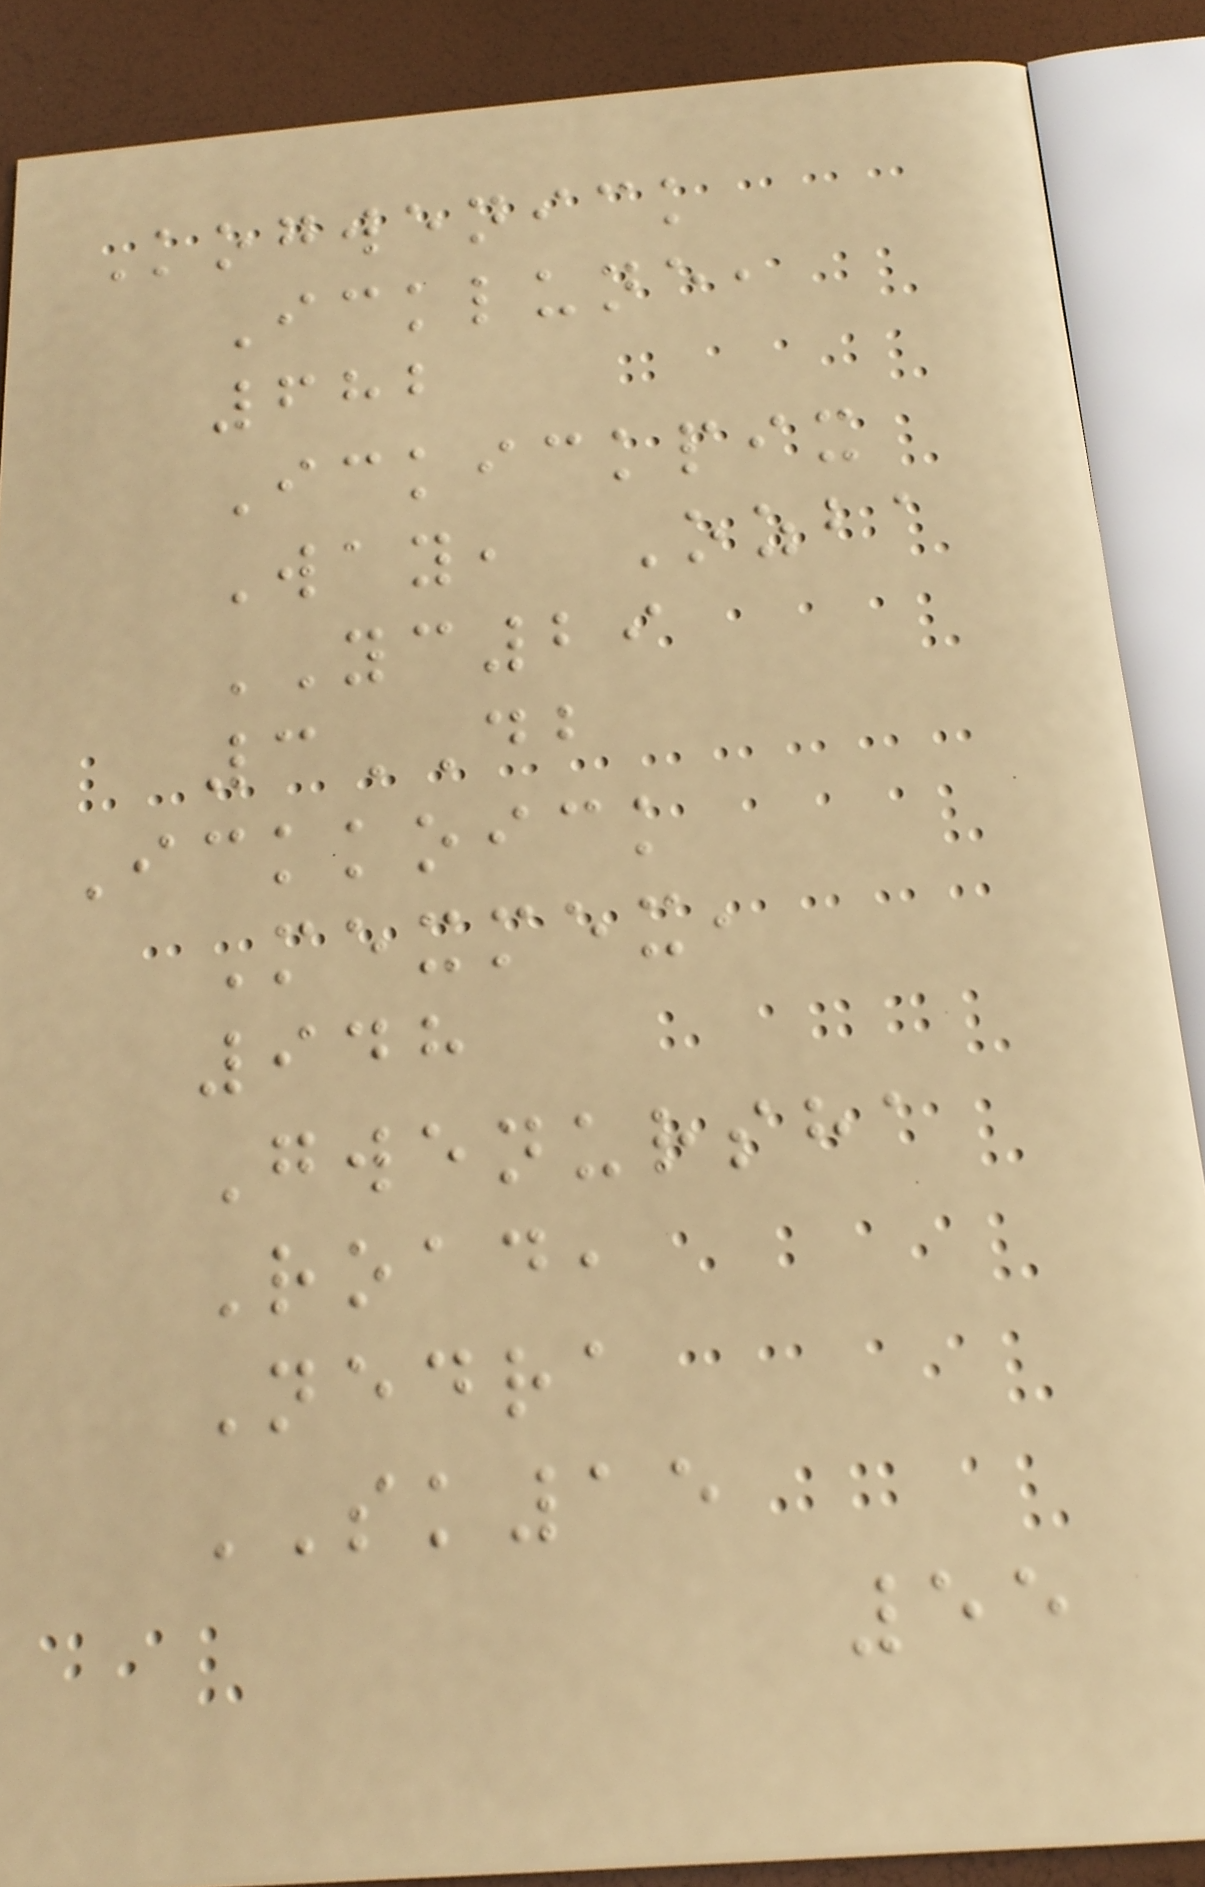Kogwenick
Icklune,
682
Ickickpix
Way, Ozba
YC29
3DB
Ickkoick
Mexmex,
948
Gwenursha
Road,
Nedra
SK15
55
